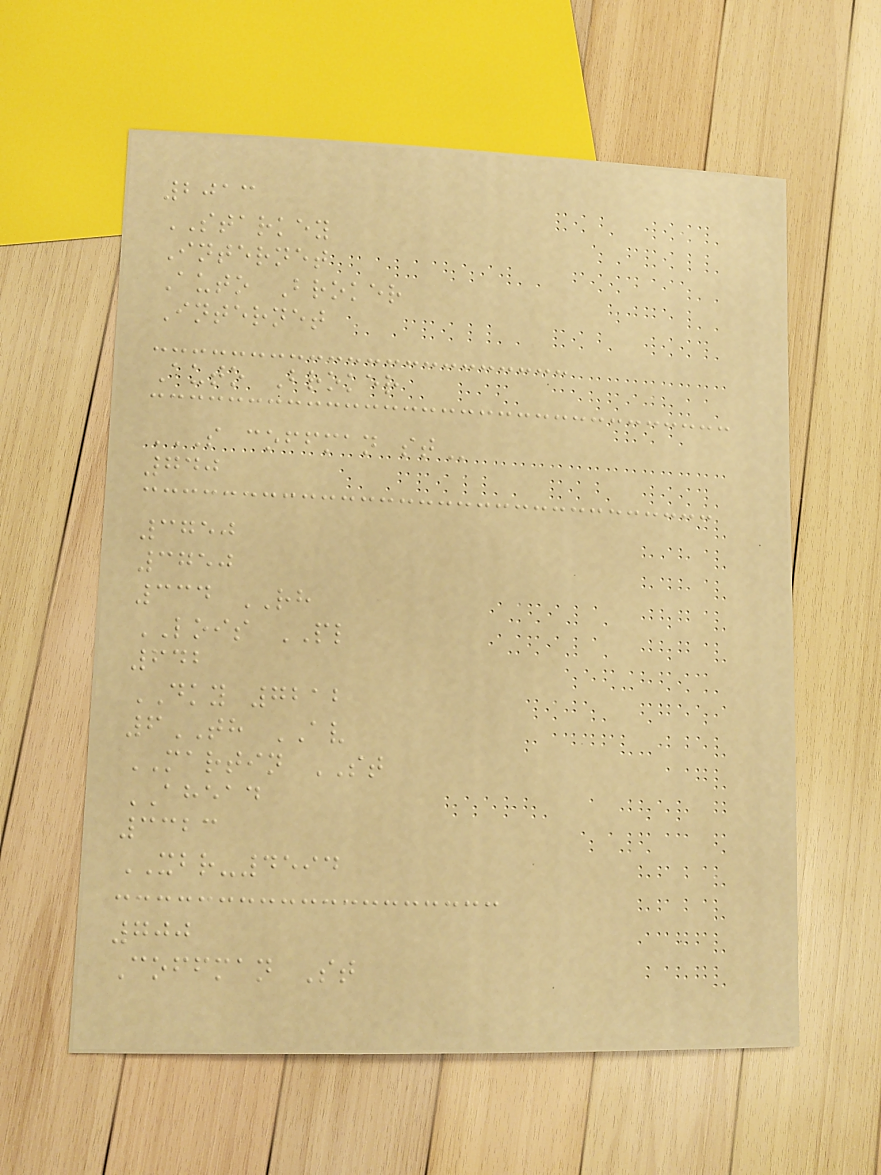2013
STARKEY
Internet
Auto Broker
Internet
Auto Broker
S COFFMAN ST
740
3750
3750
334 RH
LOIS PL
642
DKY 7212
6TH AV
MARTIN ST
AHEAD
3323
XBR-4594
700
Coffman St
